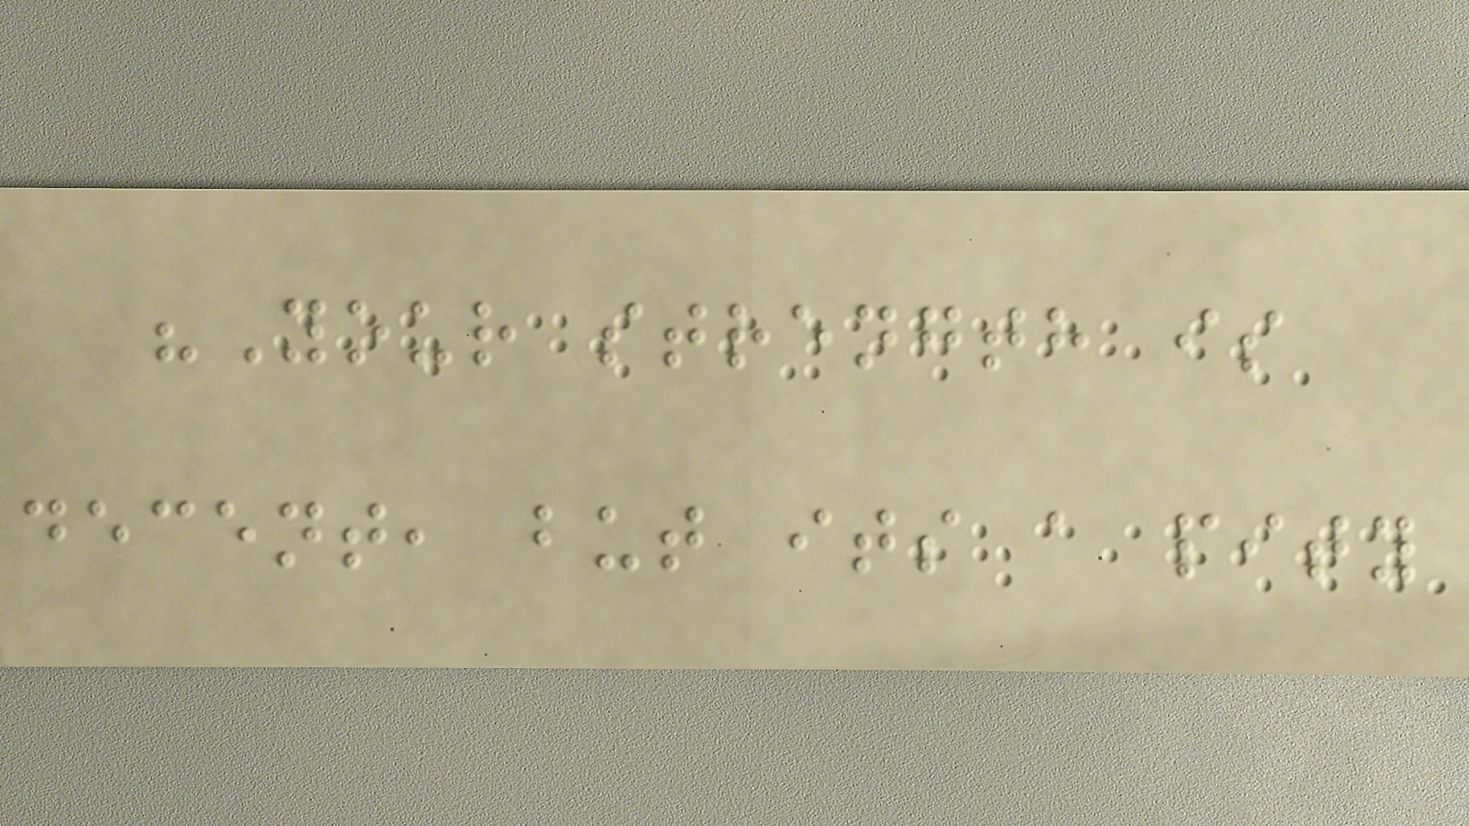"Your strength is
decent, but its a pity
